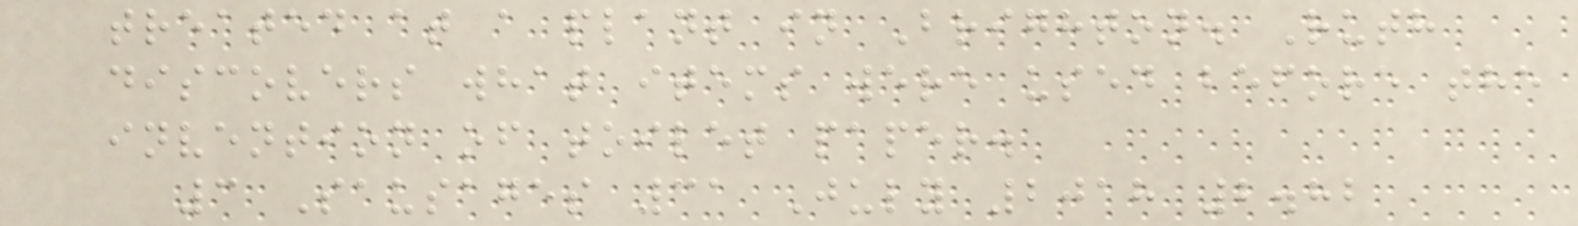treated at a plant in Brighton. Ruth
discovers what items were used before the
invention of toilet paper.
3 Sausages 31 July 2018 2.82
